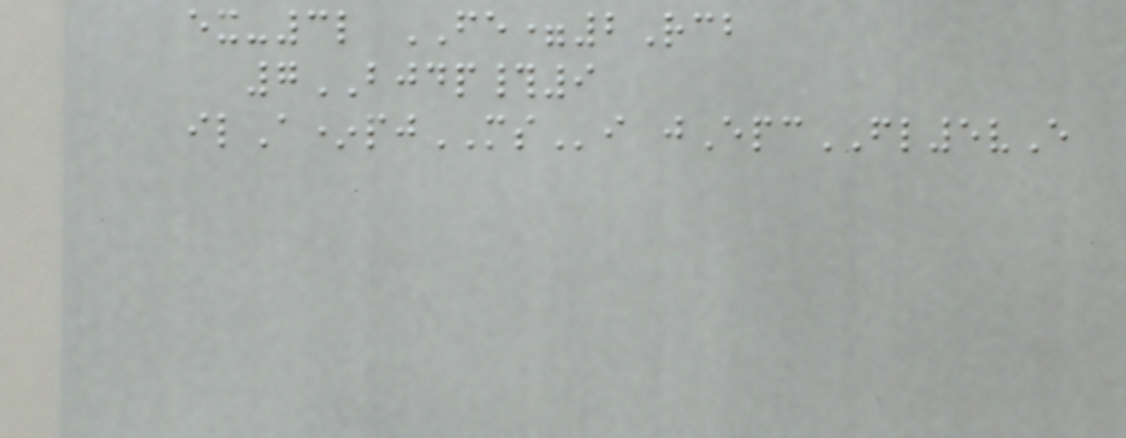ex-3l FE=2Rcb
7BJDP#9
ilA*pjMSi jEpcFL5vE
